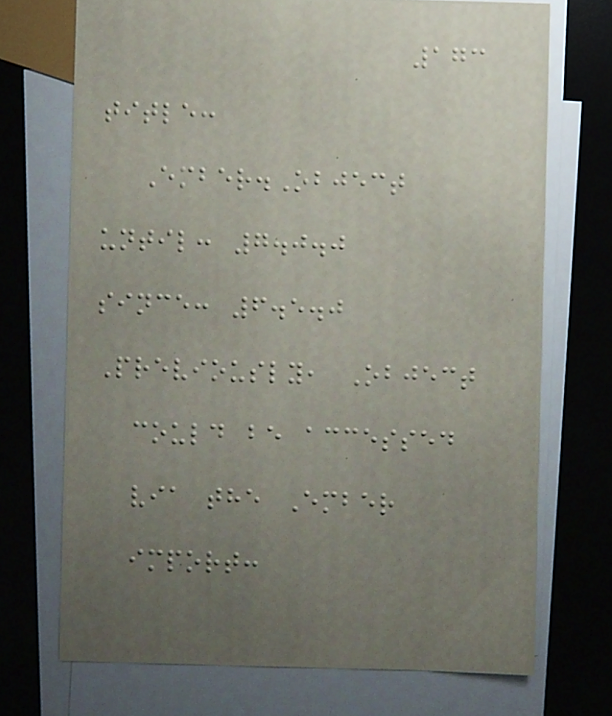173
title:
Ember.Object
until: 7.0.0
since: 6.5.0
Previously, Object
could be accessed
via the Ember
import:
